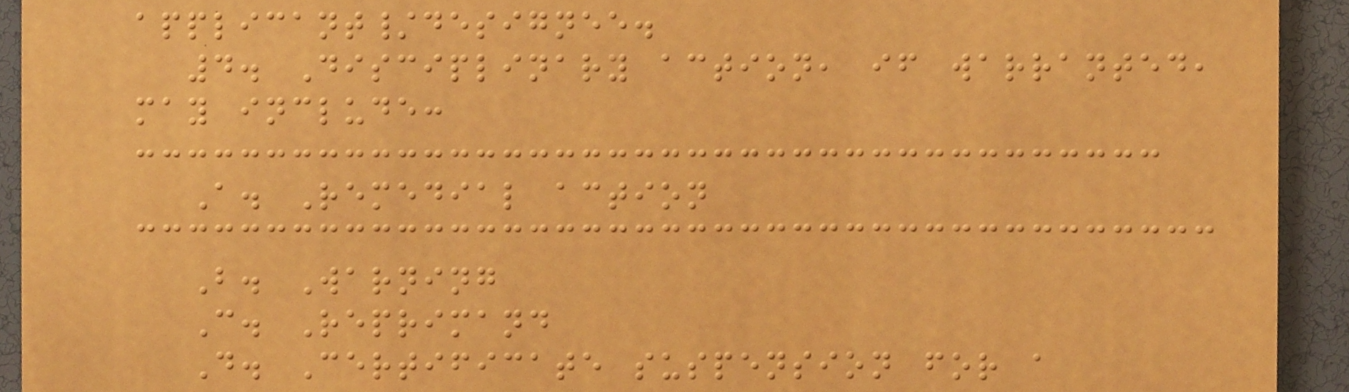applicant/designee.
4. Disciplinary action, if warranted,
may include:
A. Remedial action
B. Warning
C. Reprimand
D. Certificate suspension for a
